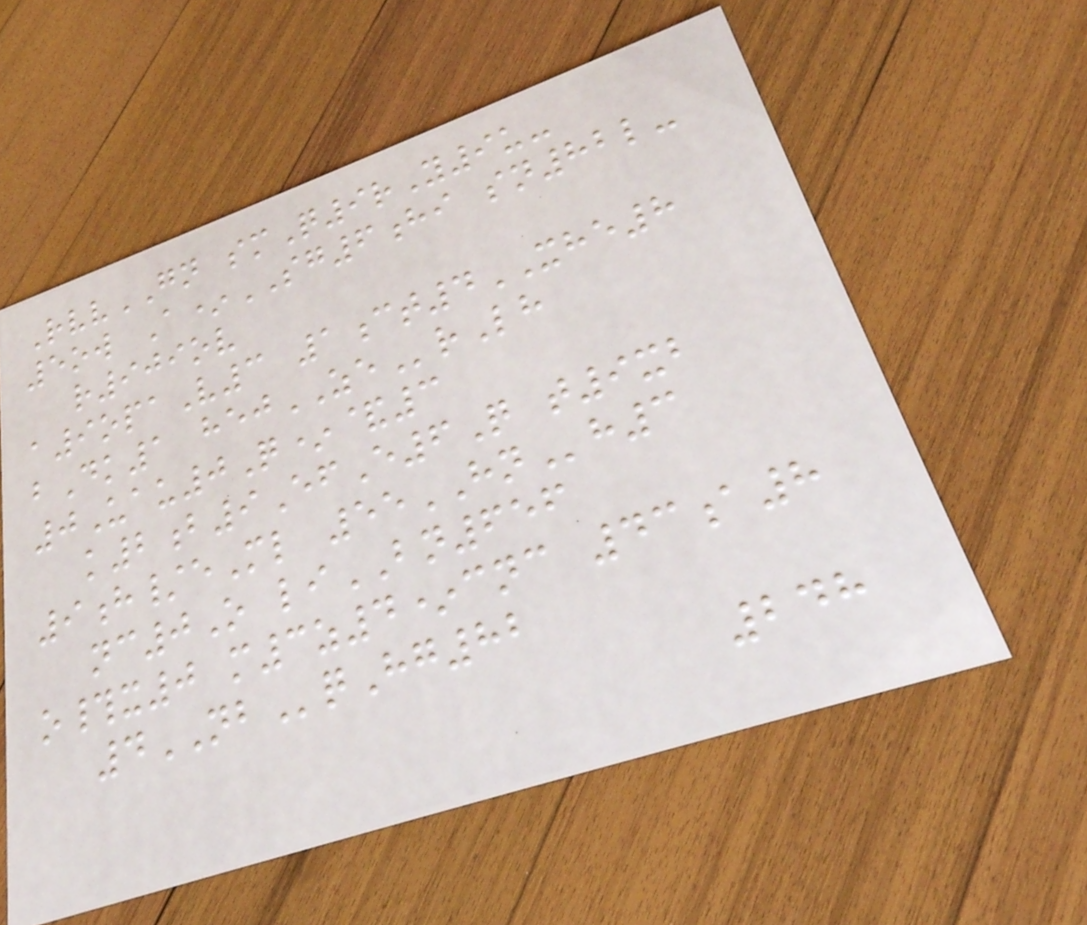RvvGN smQ9rY9u-
5ow A*SG6hi sn82l-
r909ov
a9opaV3 1ct4XHE8
bDk1 hejZErLh
0Uau0Q*&3
k2b9EfE6Q t9xb
9h/eMl 55HNh3
nc0O liBN656
o#x0 m3z4*cnc 43a8
4NBqHg82
248
